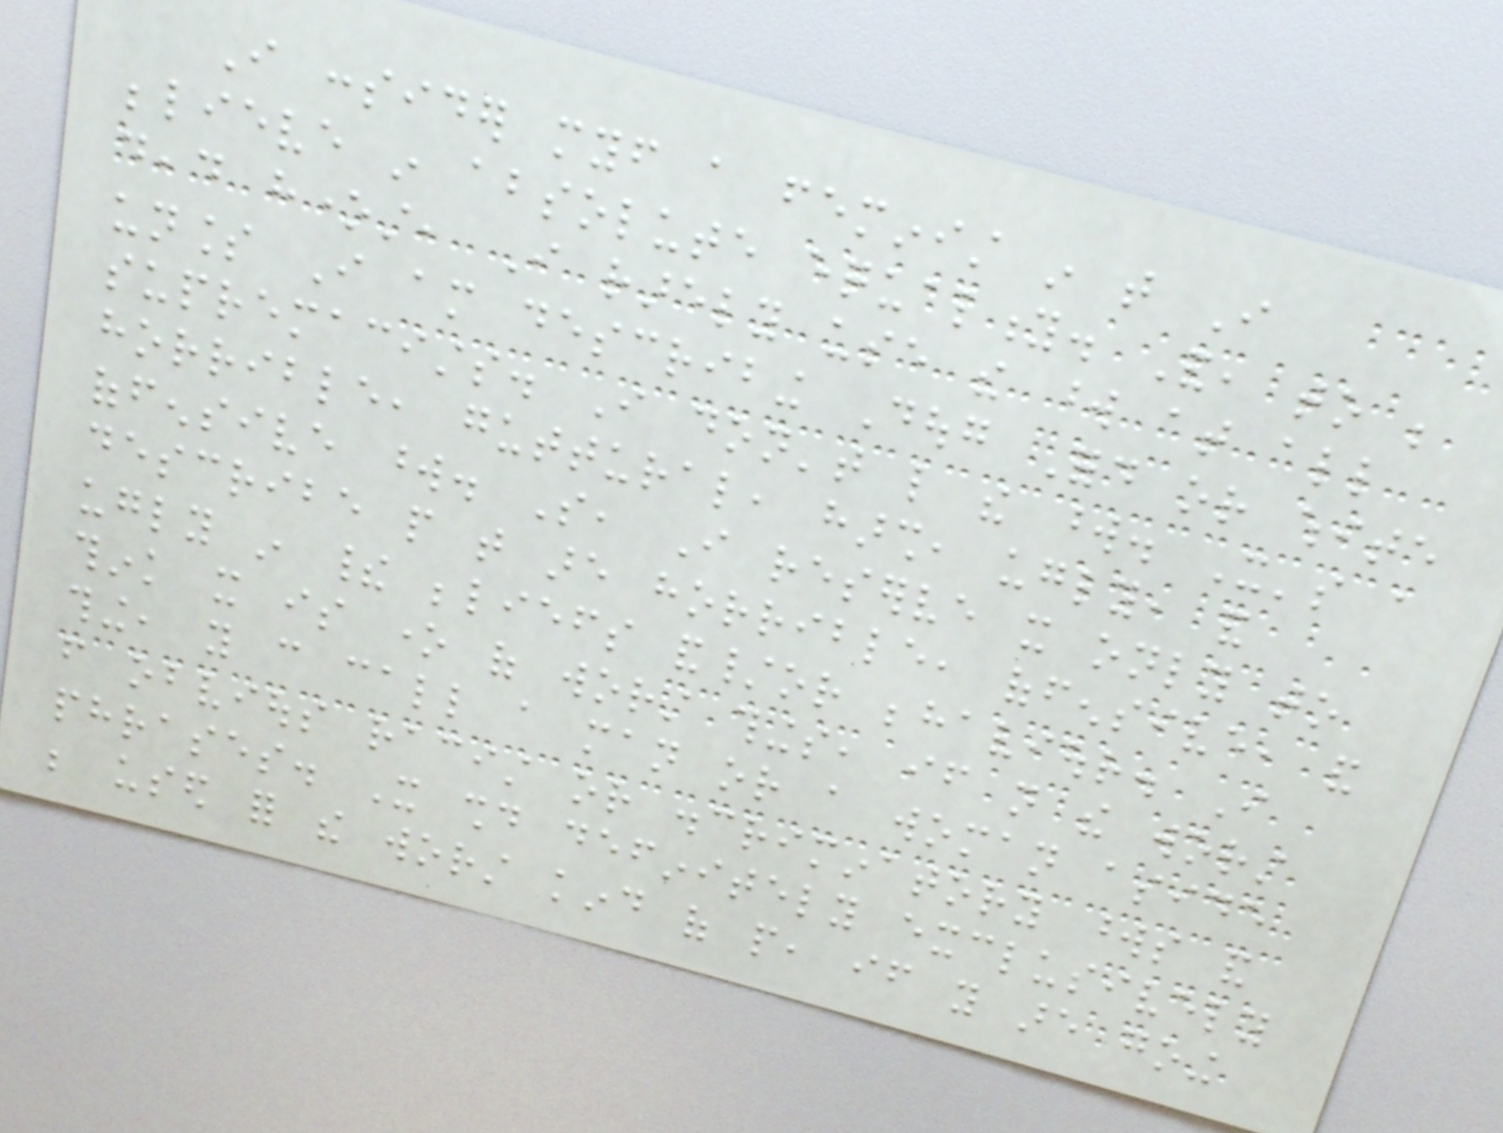I consider myself a feminist in that I
believe in absolute equality. And, to be
dead honest, I rarely use the word at all
unless I am describing Doug Ford or white
supremacists. I don't like the word. It's a
horrible, guttural, harsh, ugly, and
offensive word. So, I reserve it only to
describe people that are horrible, offensive, and
ugly in their beliefs and/or behaviour. I
think it is one of worst things, if not the worst
thing, you can call a man or a woman aside
from obvious racist or discriminatory words and
phrases. It should definitely exclusively
be used for the worst kind of people, if you are going
